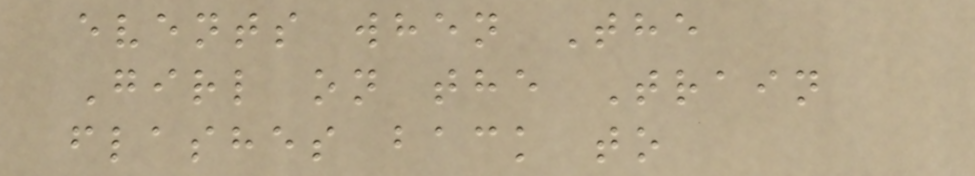events when The
Girl on the Train
flashes back to
